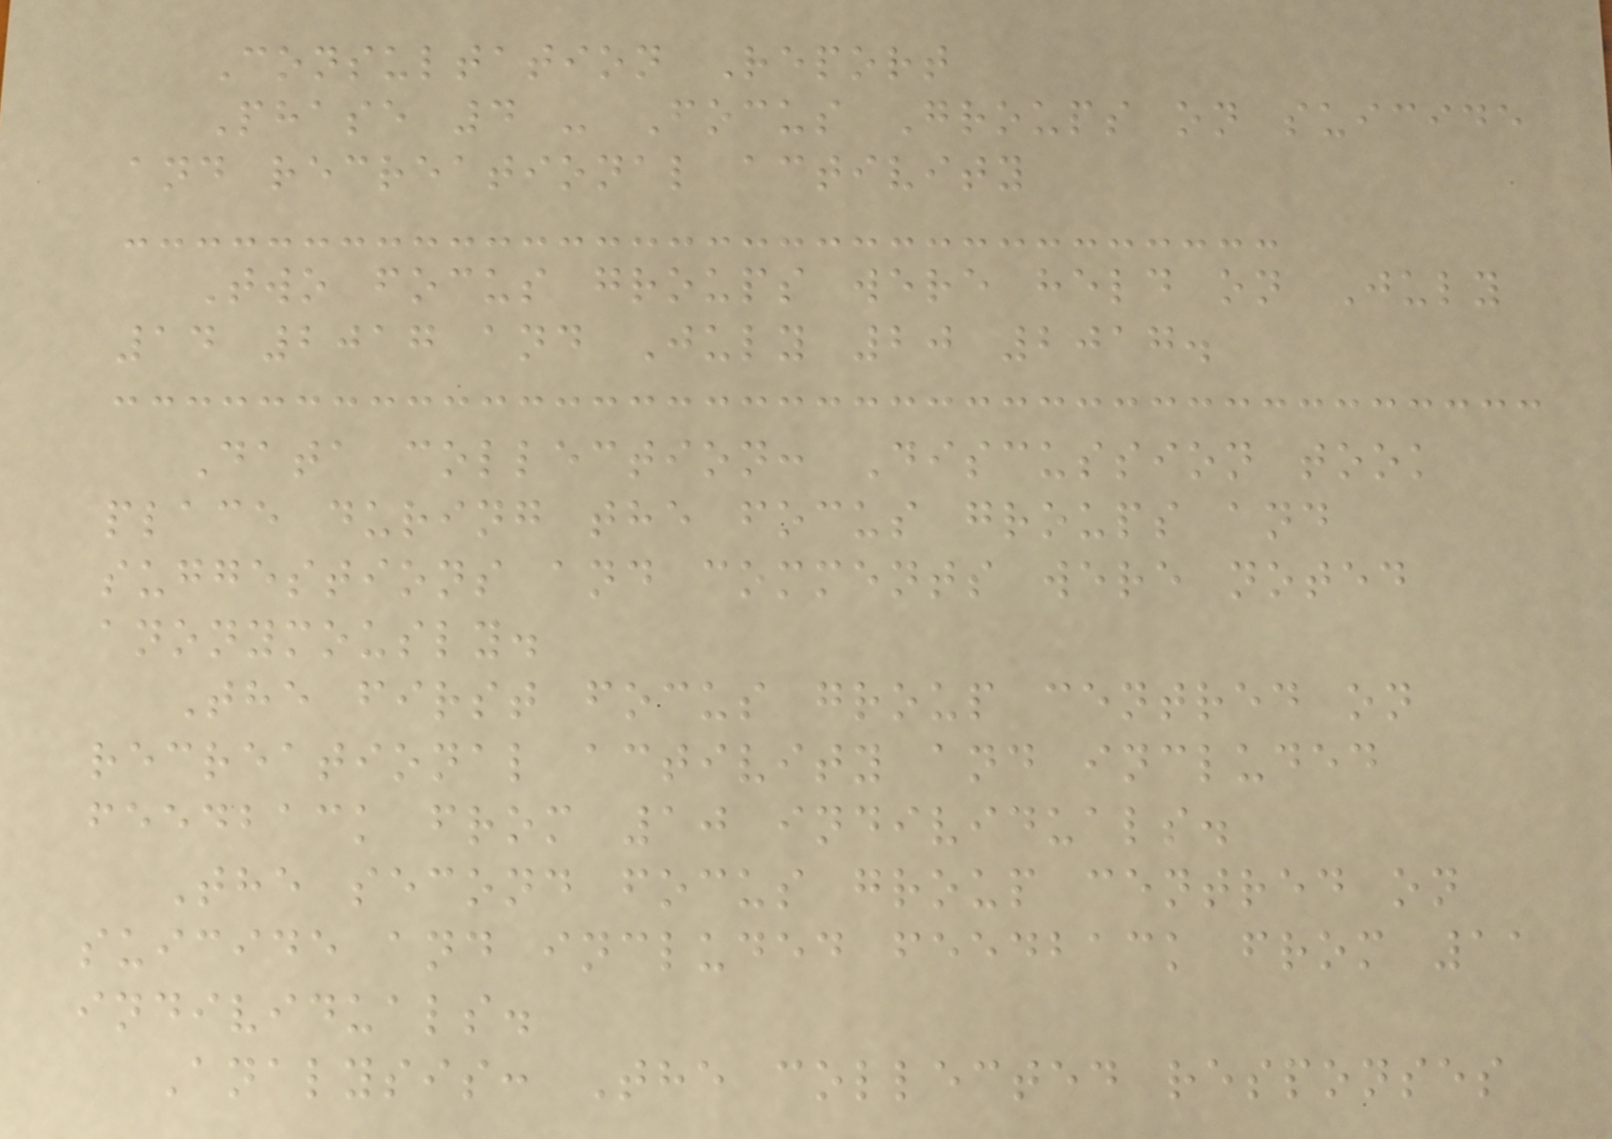Consultation Report
Phase 4 - Focus Groups on suicide
and recreational activity
Two focus groups were held on July
14 2017 and July 20 2017.
Data collection: Discussion took
place during the focus groups and
suggestions and comments were noted
anonymously.
The first focus group centred on
recreational activity and included
feedback from 10 individuals.
The second focus group centred on
suicide and included feedback from 11
individuals.
Analysis: The collected responses
